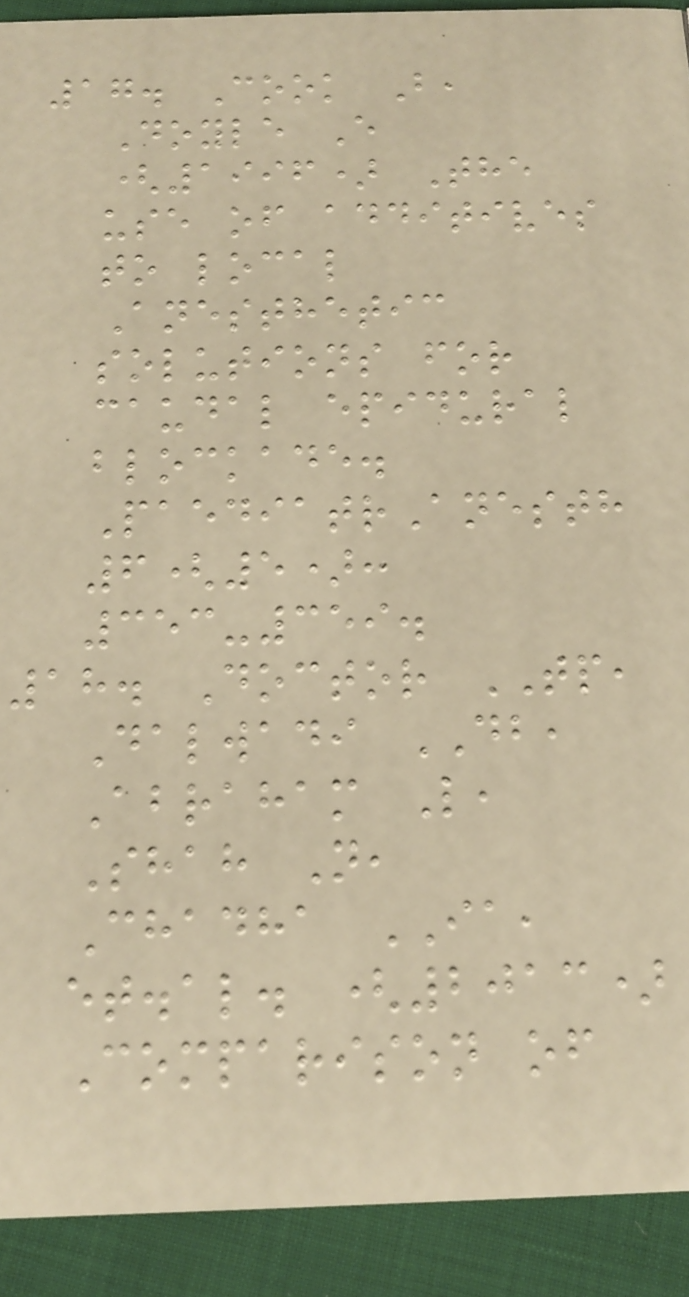17. Cook B,
Doyle E
(1996) The
use of additives
to local
Anesthetic
solutions for
caudal epidural
blockade.
PaediatrAnesth
6(5):
353-359.
18. Doctor TP,
Dalwadi DB,
Abraham L,
Shah N,
Chadha IA,
et.al. (2013)
Comparison of
